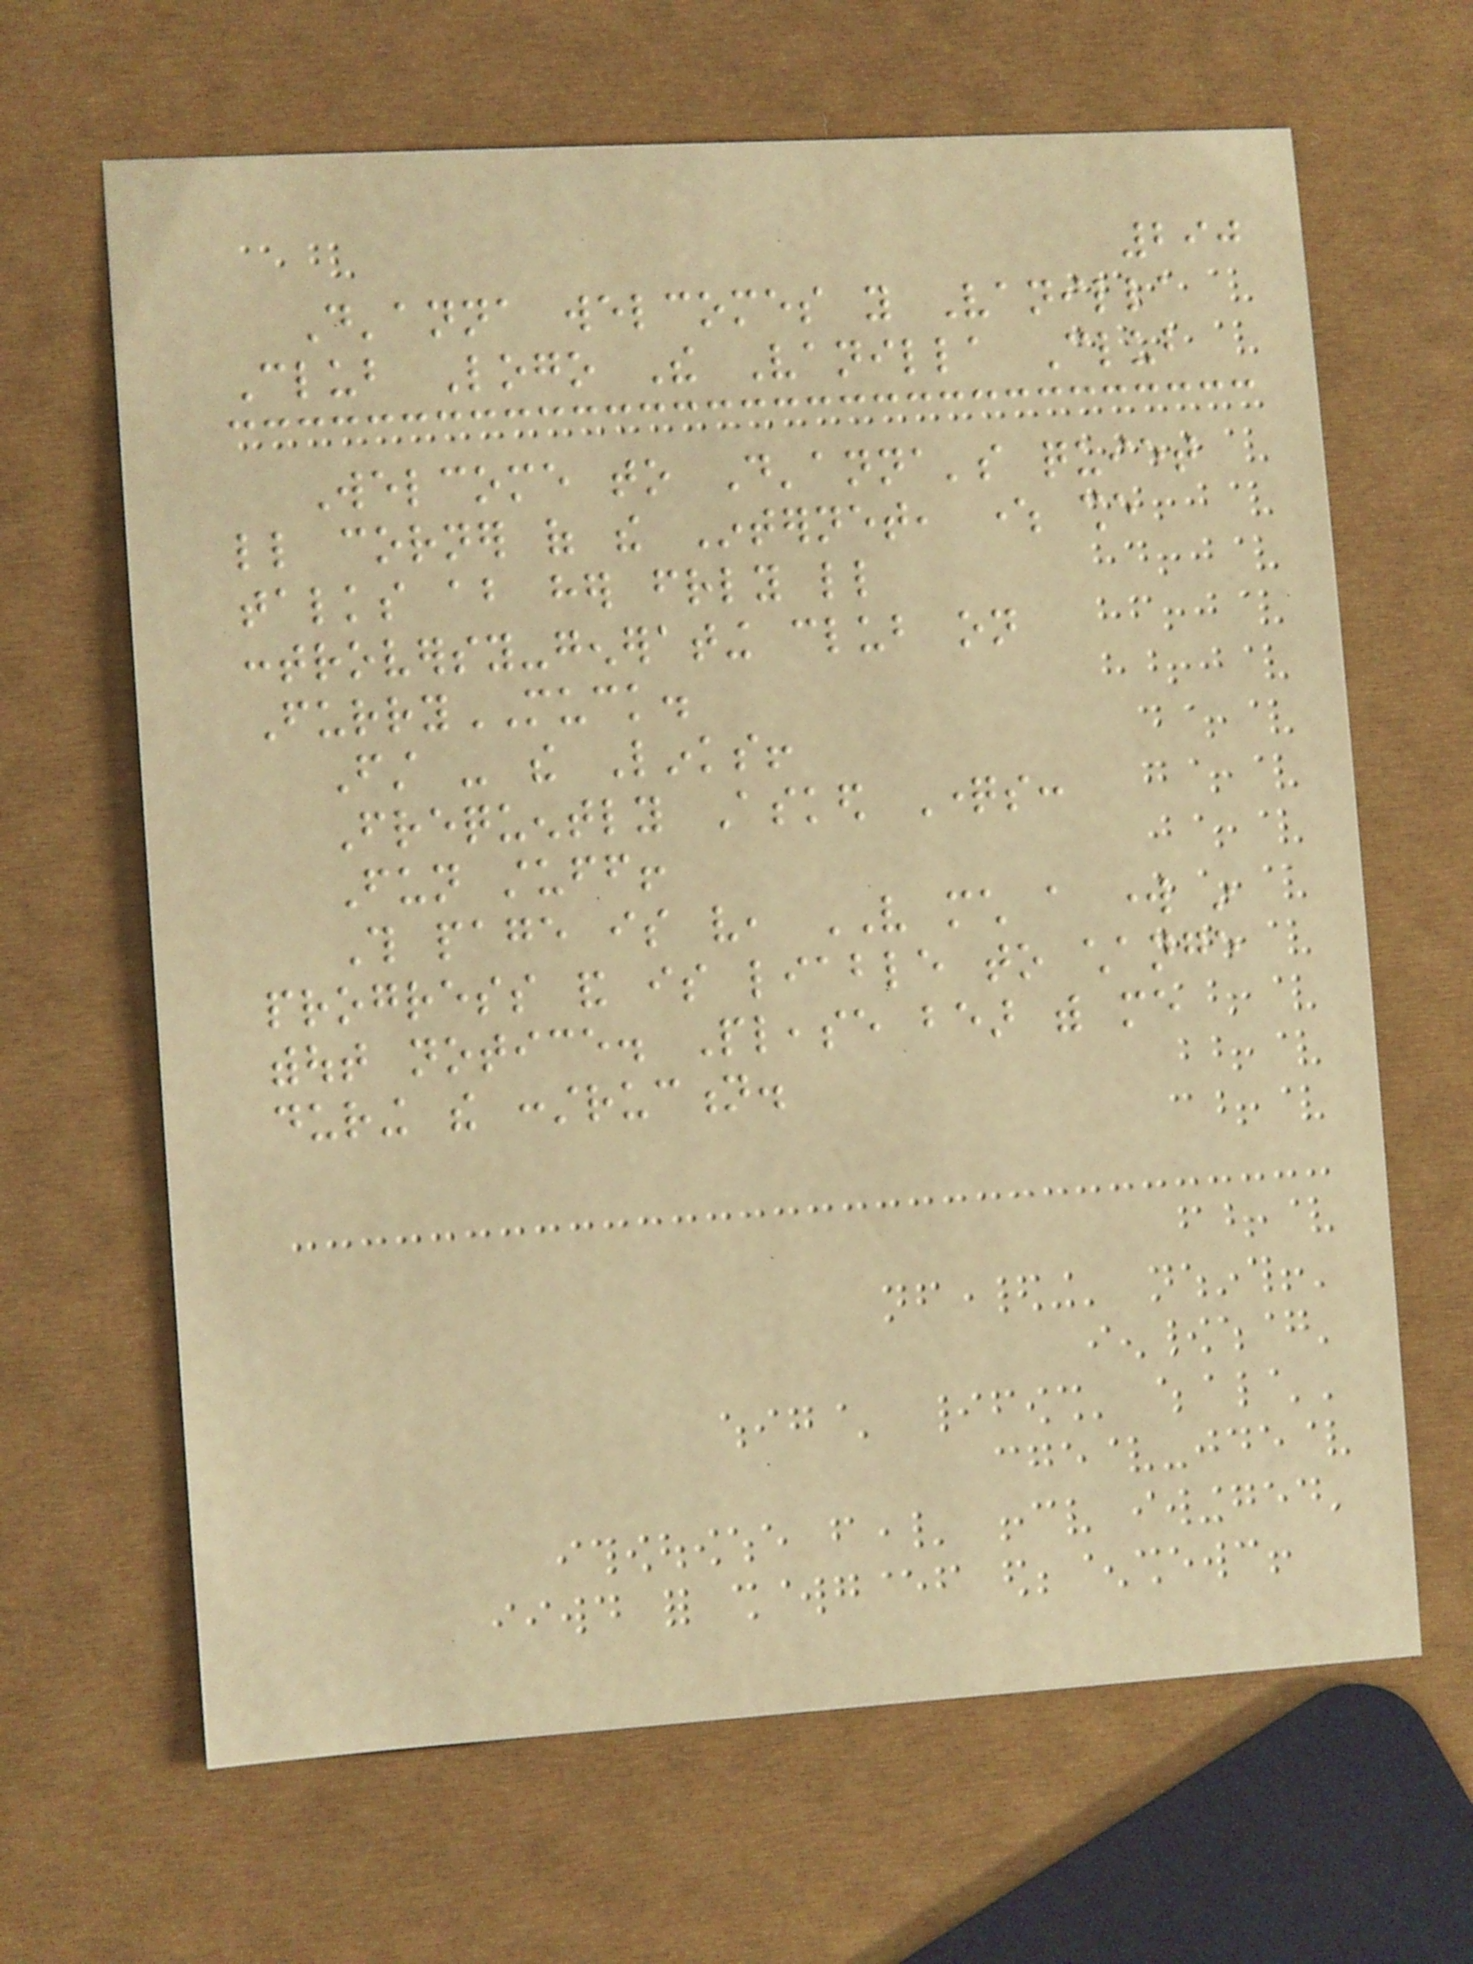290
D'anna welcomes you Vanilla
Club Logo The Vanilla Club
Welcome to D'anna's quiet
little corner of the Internet, where she
talks about her friendly little
controversy-generating club on
FurryMUCK.
First - the Links!
Frequently Asked Questions:
Fun stuff!
This page is very, VERY much a work in
progress and is liable to change
without notice. Please bear with me
during the construction.
